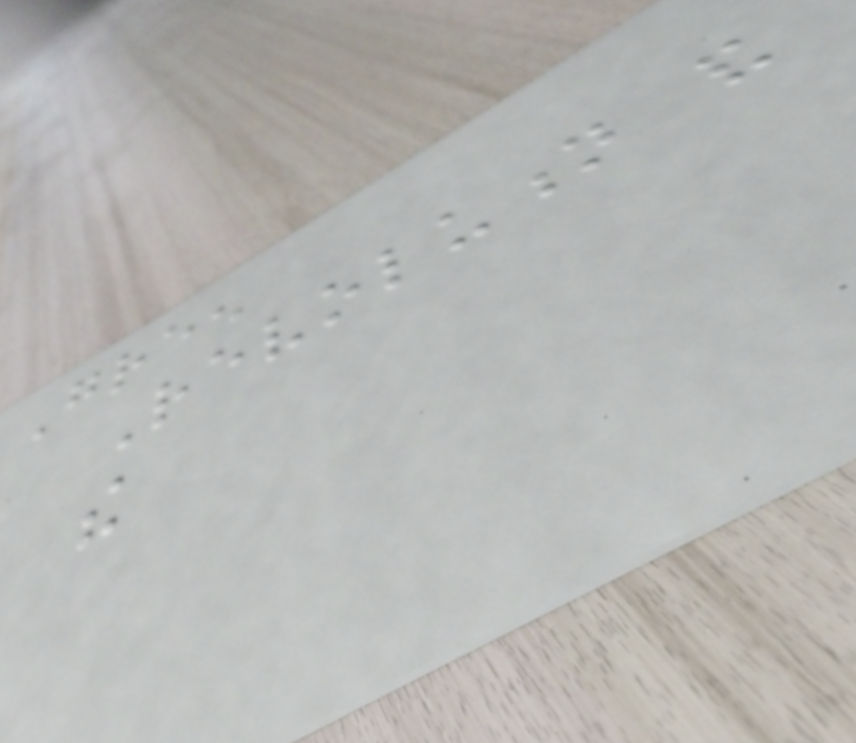Green
Revolution and
the
